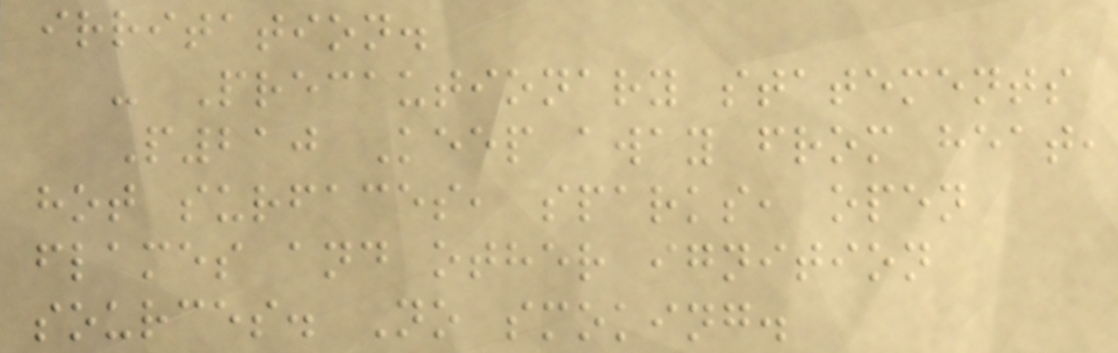irritation.
- Precautionary statements
P210 Keep away from heat,
hot surfaces, sparks, open
flames and other ignition
sources. No smoking.
